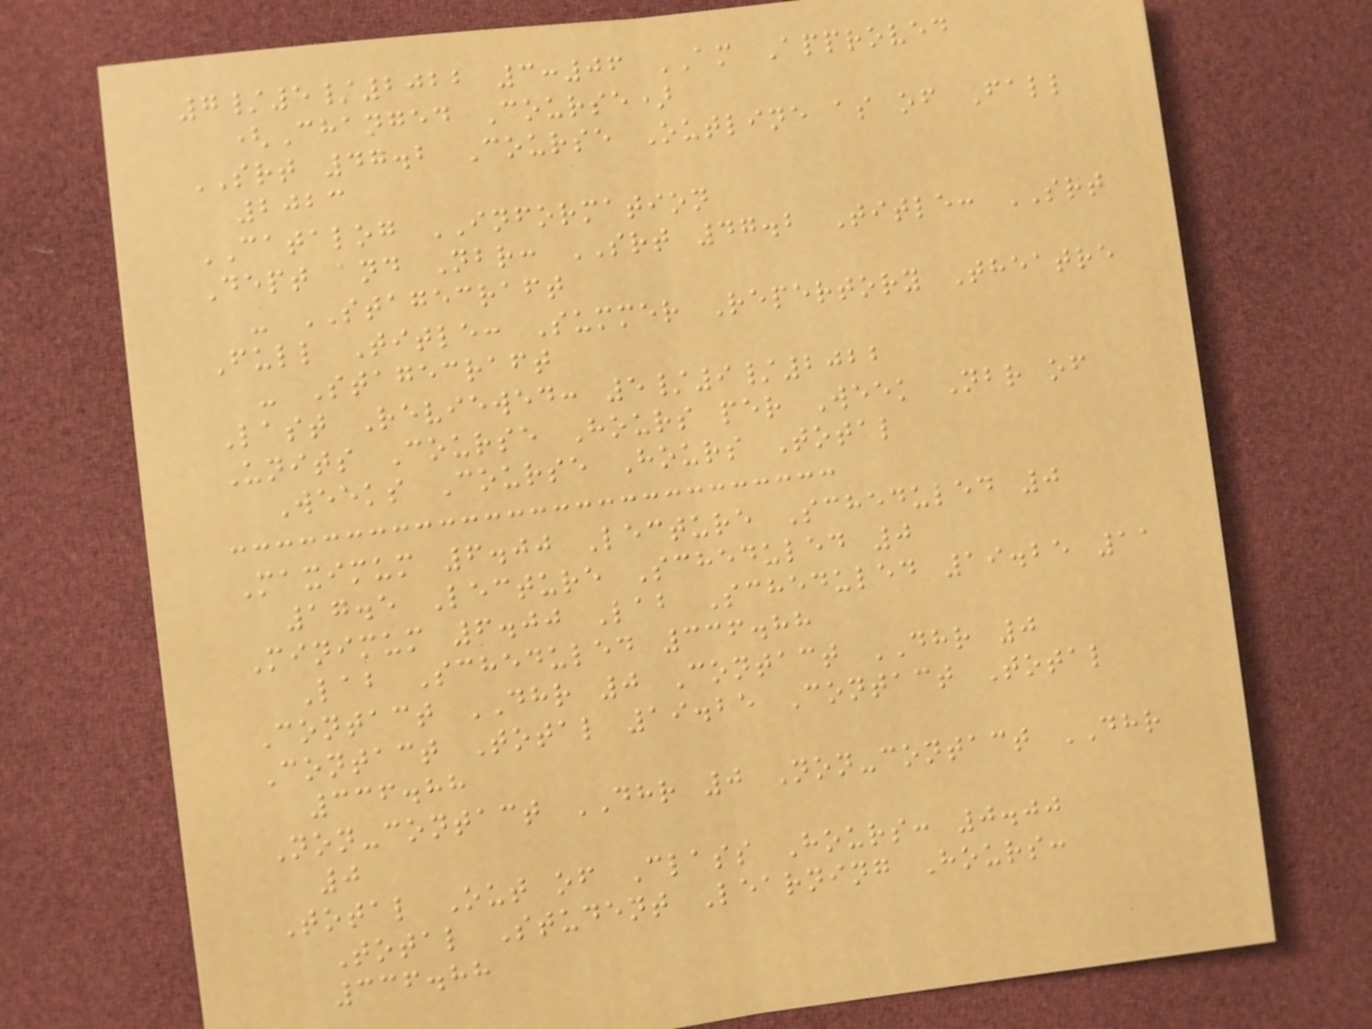7/5/2022 3:06 AM Approved
(Changed Course)
SRT 47.2 Course Outline as of Fall
2023
CATALOG INFORMATION
Dept and Nbr: SRT 47.2 Title: SRT
- STAGECRAFT
Full Title: Summer Repertory Theatre
- Stagecraft
Last Reviewed: 5/9/2022
Units Course Hours per Week Nbr of
Weeks Course Hours Total
Maximum 6.00 Lecture Scheduled 0
17.5 Lecture Scheduled 0
Minimum 6.00 Lab Scheduled 19.25 11
Lab Scheduled 336.88
Contact DHR 0 Contact DHR 0
Contact Total 19.25 Contact Total
336.88
Non-contact DHR 0 Non-contact DHR
0
Total Out of Class Hours: 0.00
Total Student Learning Hours:
336.88
